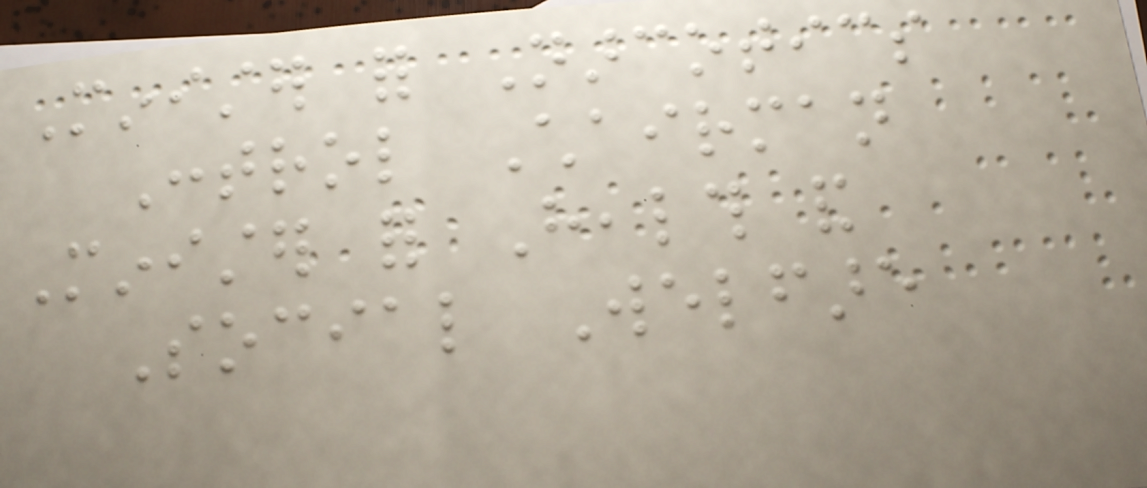Minister for Narcotics
Control Chairman
Minister for Health and
Social Welfare
